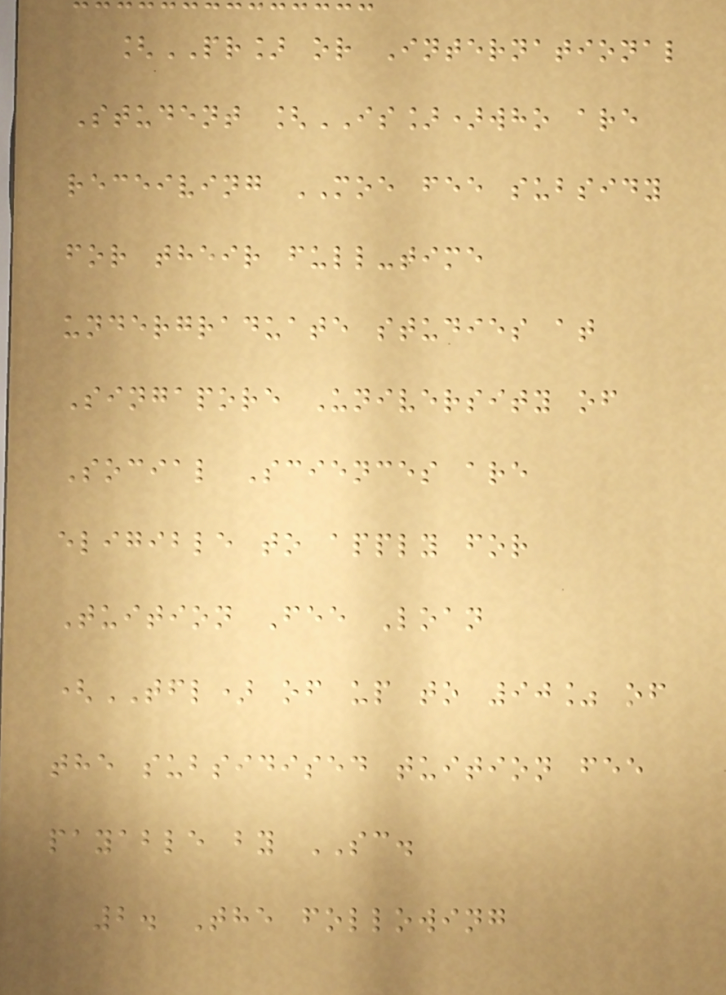[PR] or International
Student [IS])who are
receiving MOE fee subsidy
for their full-time
undergraduate studies at
Singapore University of
Social Sciences are
eligible to apply for
Tuition Fee Loan
(TFL) of up to 90% of
the subsidised tuition fee
payable by SC.
2. The following
